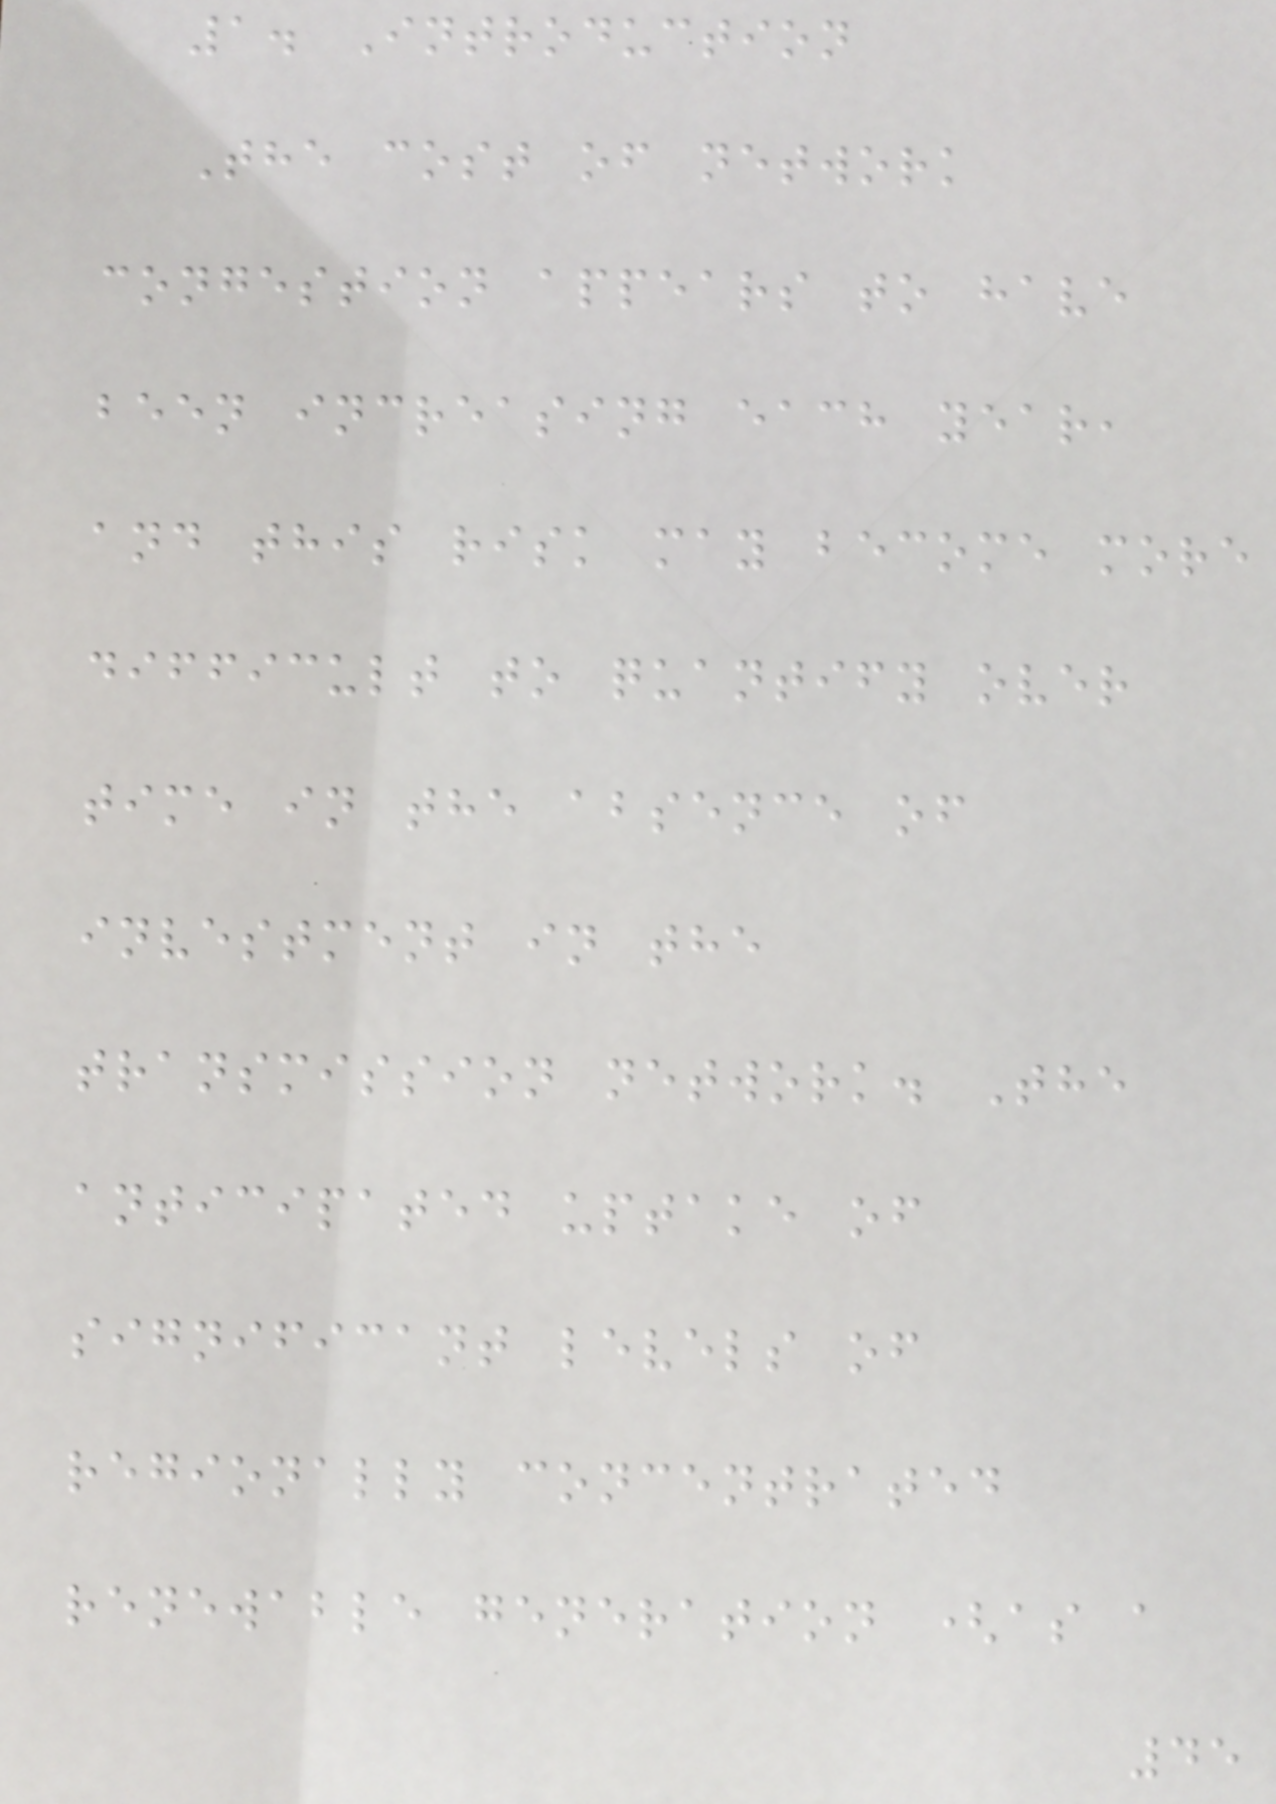1. Introduction
The cost of network
congestion appears to have
been increasing each year,
and this risk may become more
difficult to quantify over
time in the absence of
investment in the
transmission network. The
anticipated uptake of
significant levels of
regionally concentrated
renewable generation (as a
45
